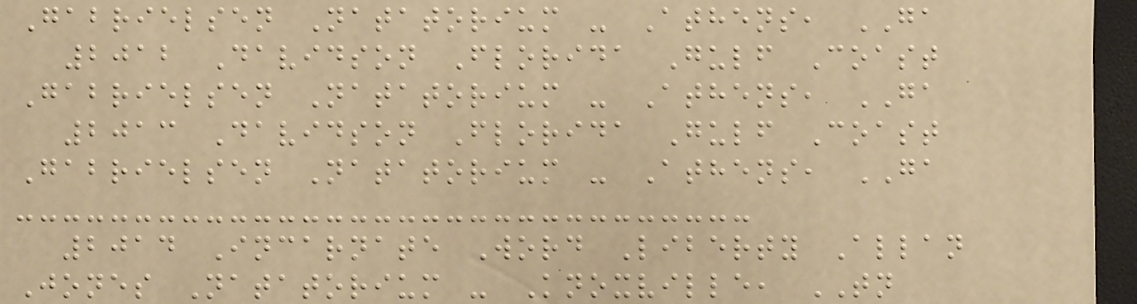Gabrielsen Natatorium - Athens, GA
2012 Davidson Florida Gulf Coast
Gabrielsen Natatorium - Athens, GA
2013 Davidson Florida Gulf Coast
Gabrielsen Natatorium - Athens, GA
2014 Incarnate Word Liberty Allan
Jones Natatorium - Knoxville, TN
